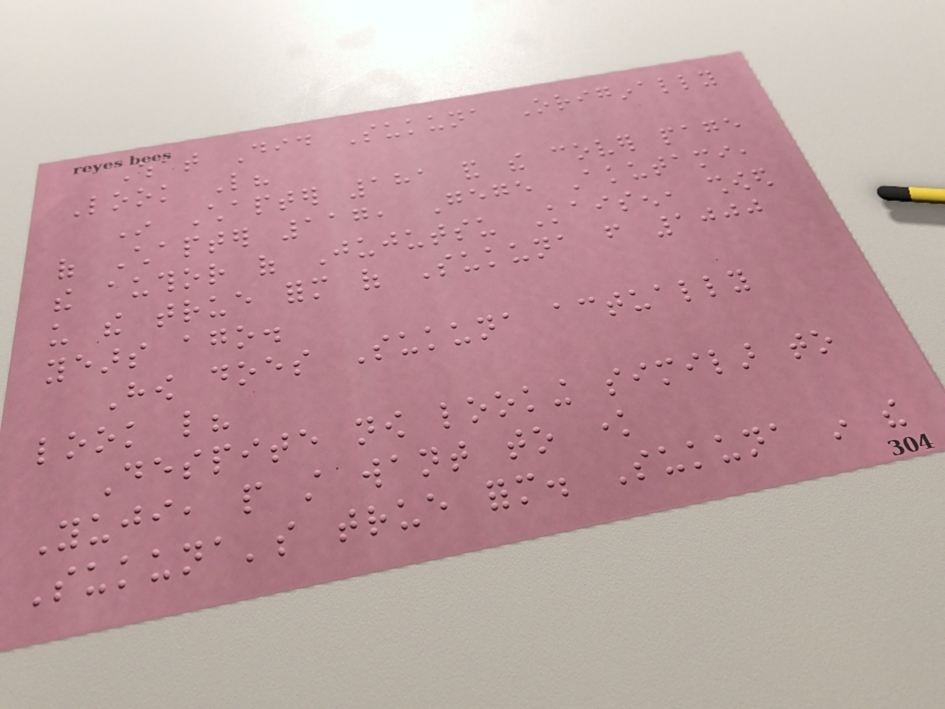What Did Sukuna Originally
Look Like?
In Chapter 181 and the cover page
of Chapter 117, Gege Akutami,
the author of Jujutsu Kaisen, showed
us the true form of Sukuna from 1000
years ago.
How does Sukuna actually
look like?
Despite now looking similar to
Yuji, people still want to know
Sukuna's true form. Sukuna in the
